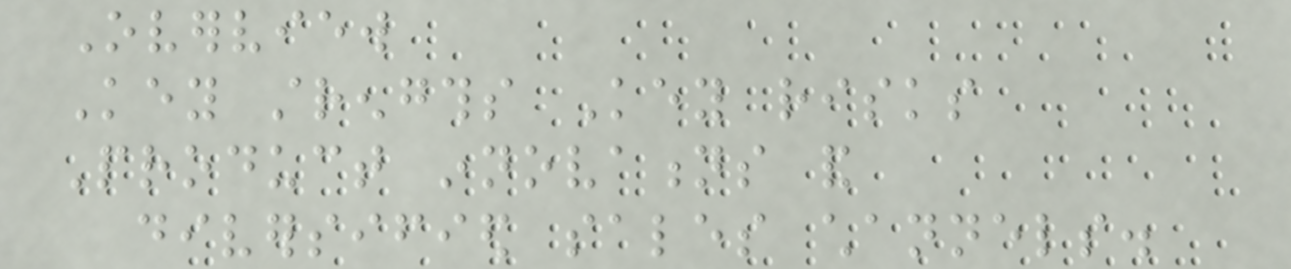Overview
Key strengths Key risks
Product innovations and
diversified sales channels.
